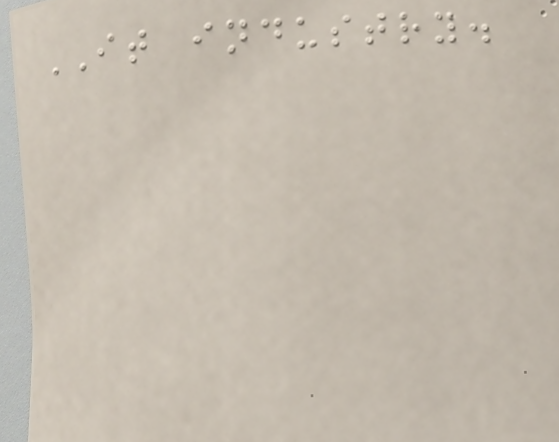IT industry.
